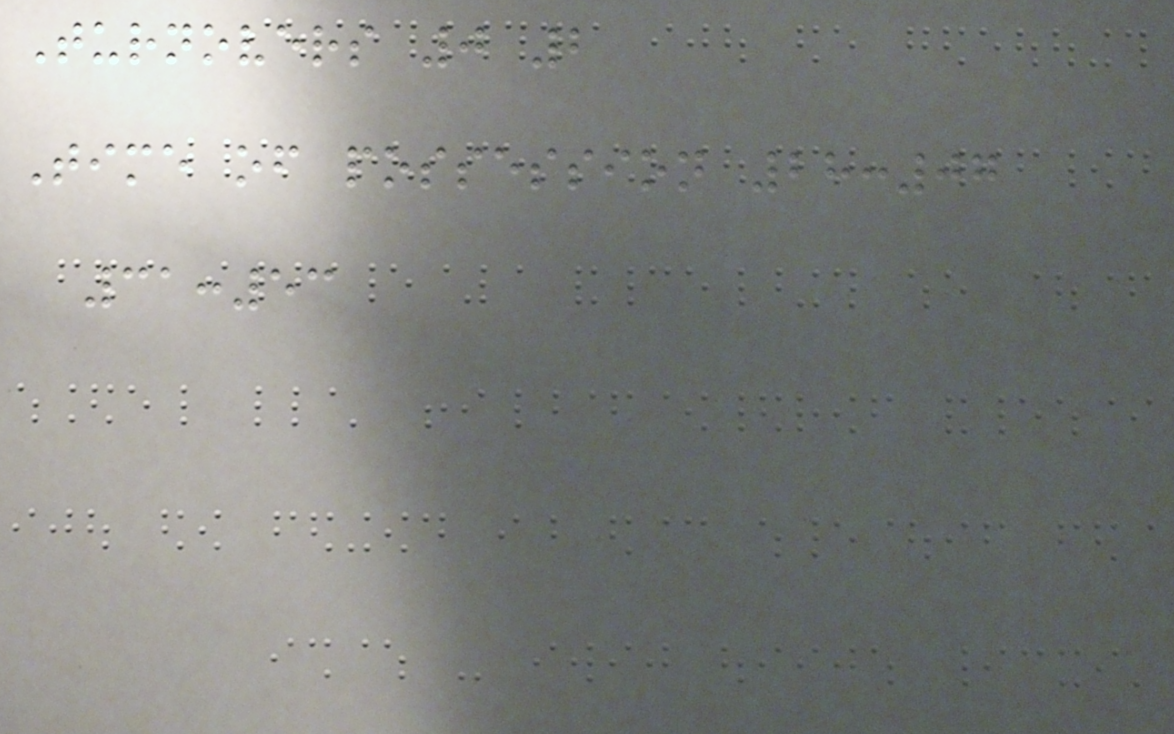Turnovers 0 2
Time of possession 28:07
31:53
